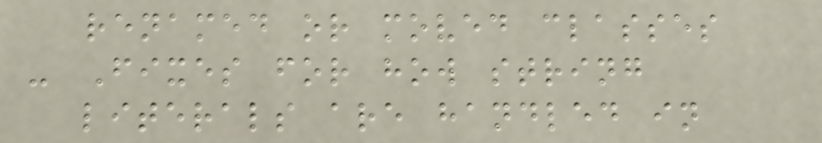renamed or moved classes
- Fixes for how string
literals are handled in
